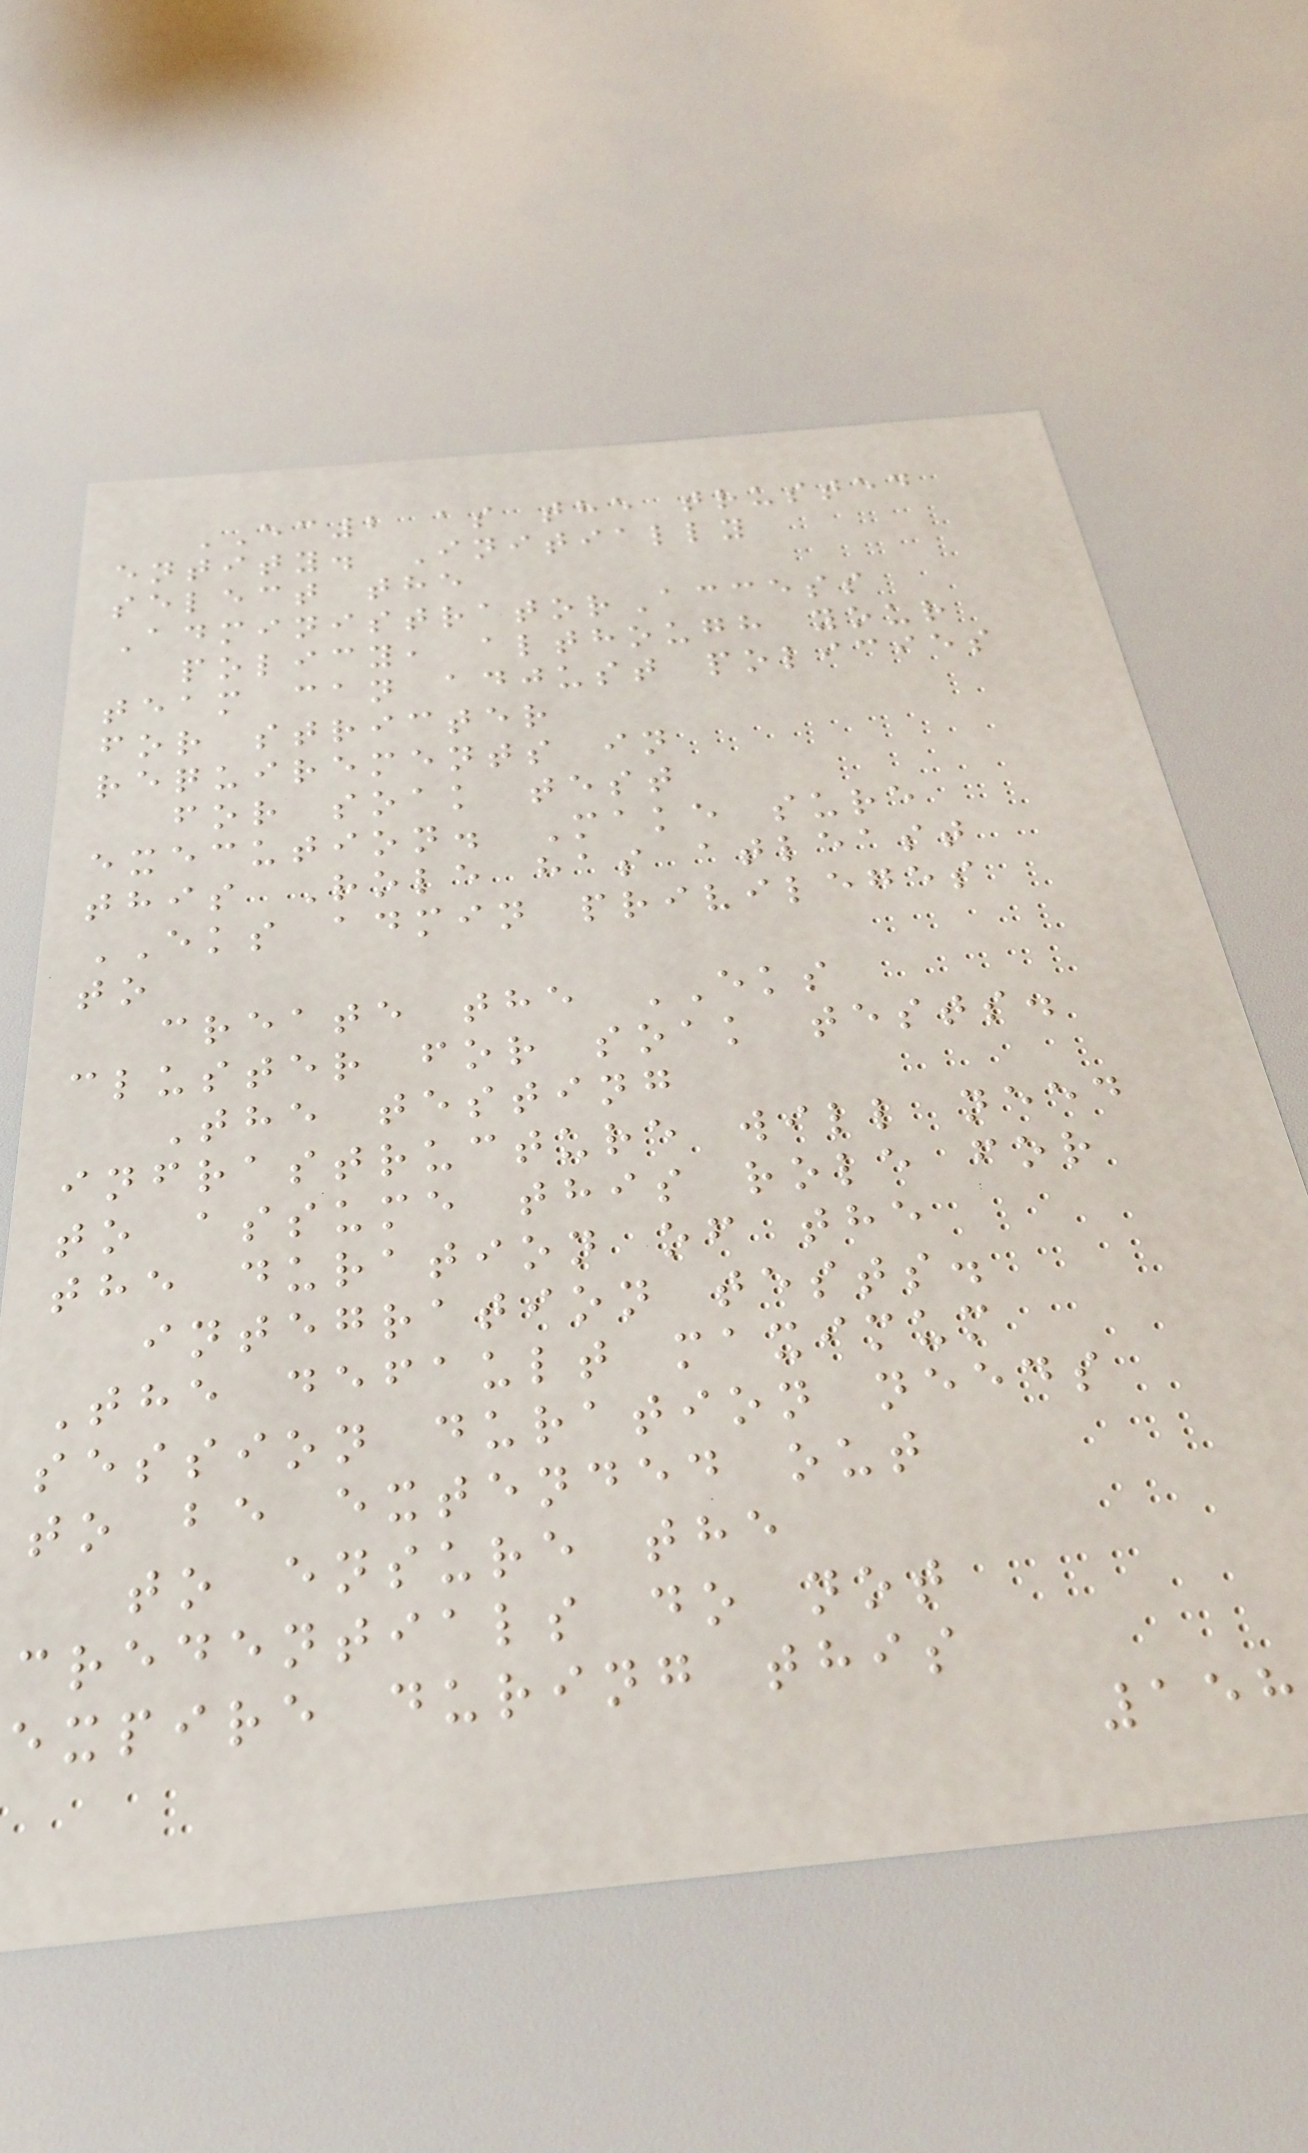EC2 as the trusted
entity. Initially
select the
AdministratorAccess
policy, although your
team can adjust policies
for stricter
requirements in
for soak test
execution. Make sure
this Role has atleast
EKS admin privileges
to
create the EKS
cluster for soak tests.
The testing
infrastructure will need
to assume this role for
the duration of the
integration tests.
The default maximum
session duration needs
to be extended out
to ensure the
credentials do not
expire during this
158
